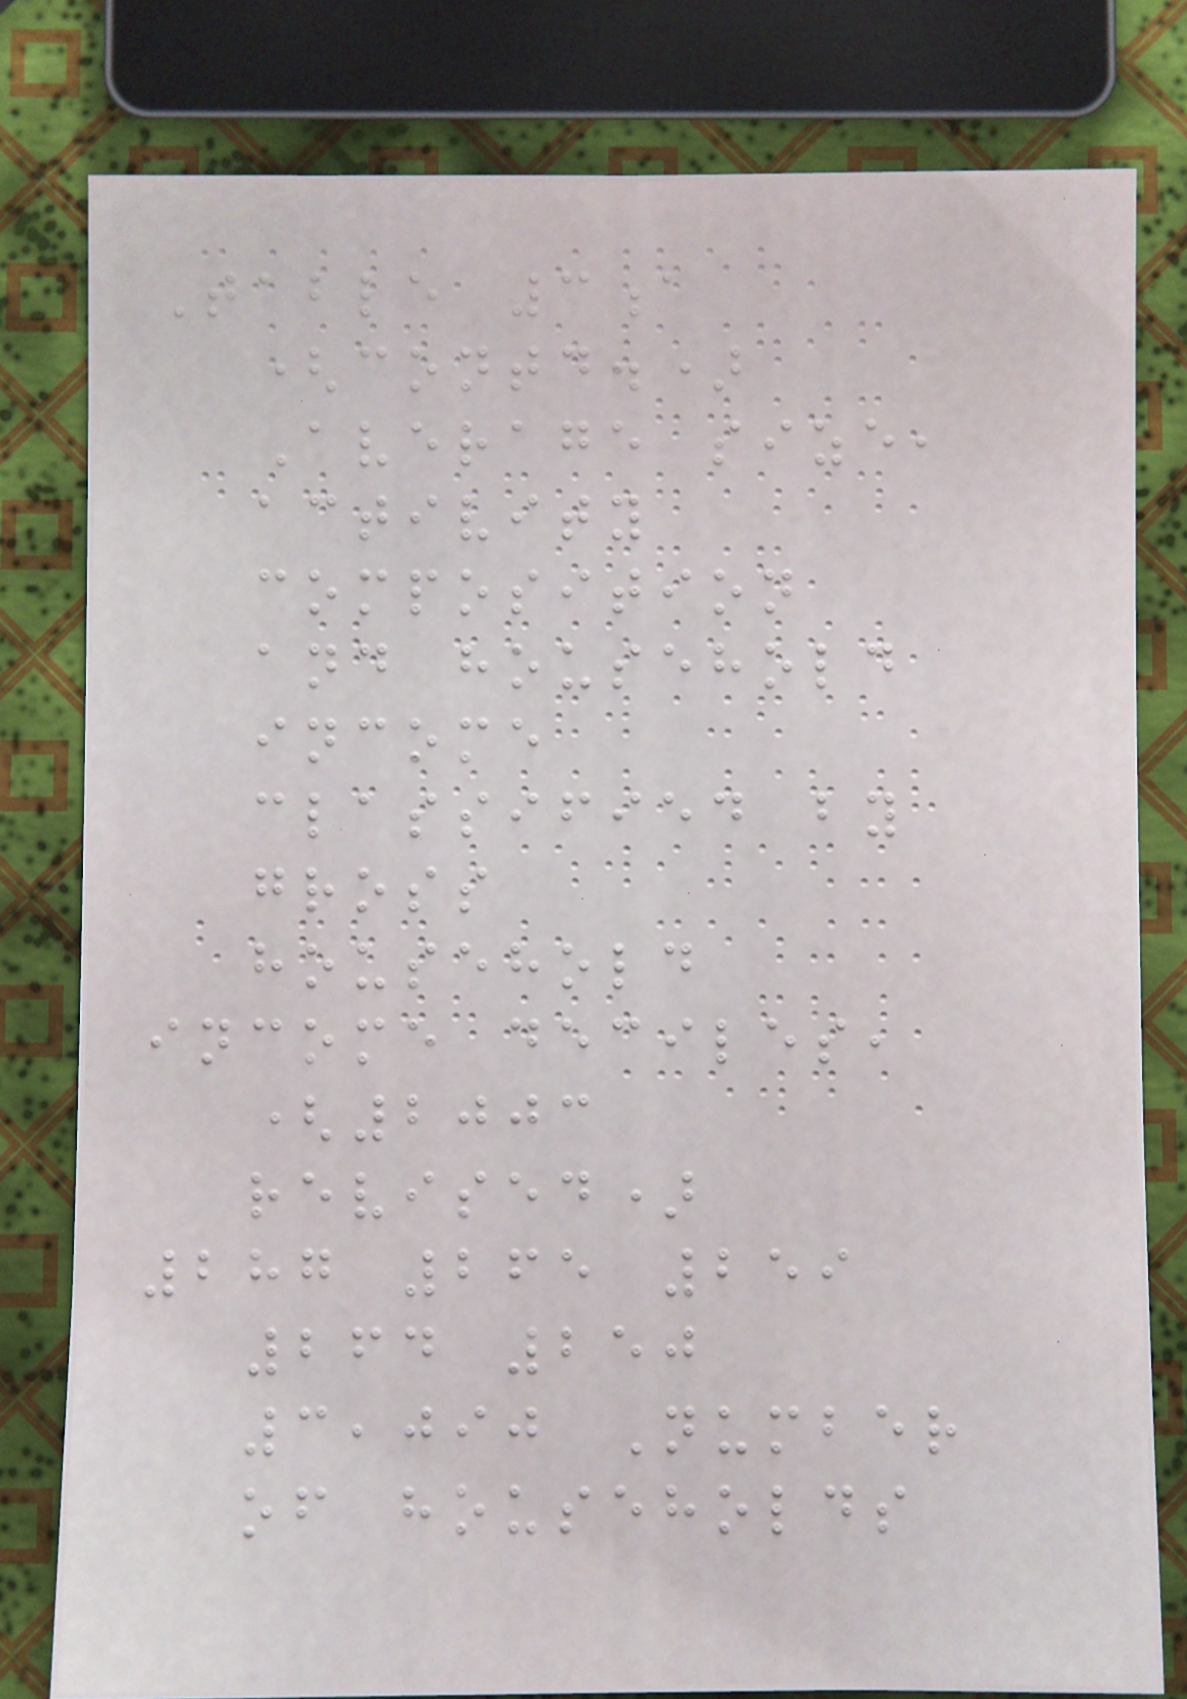Table 3a
(contd.)
Average size,
activity
composition
and household
income
classified by
gross
household
income deciles,
(2003
revised)
287 265 259
264 250
3,090 Number
of households
